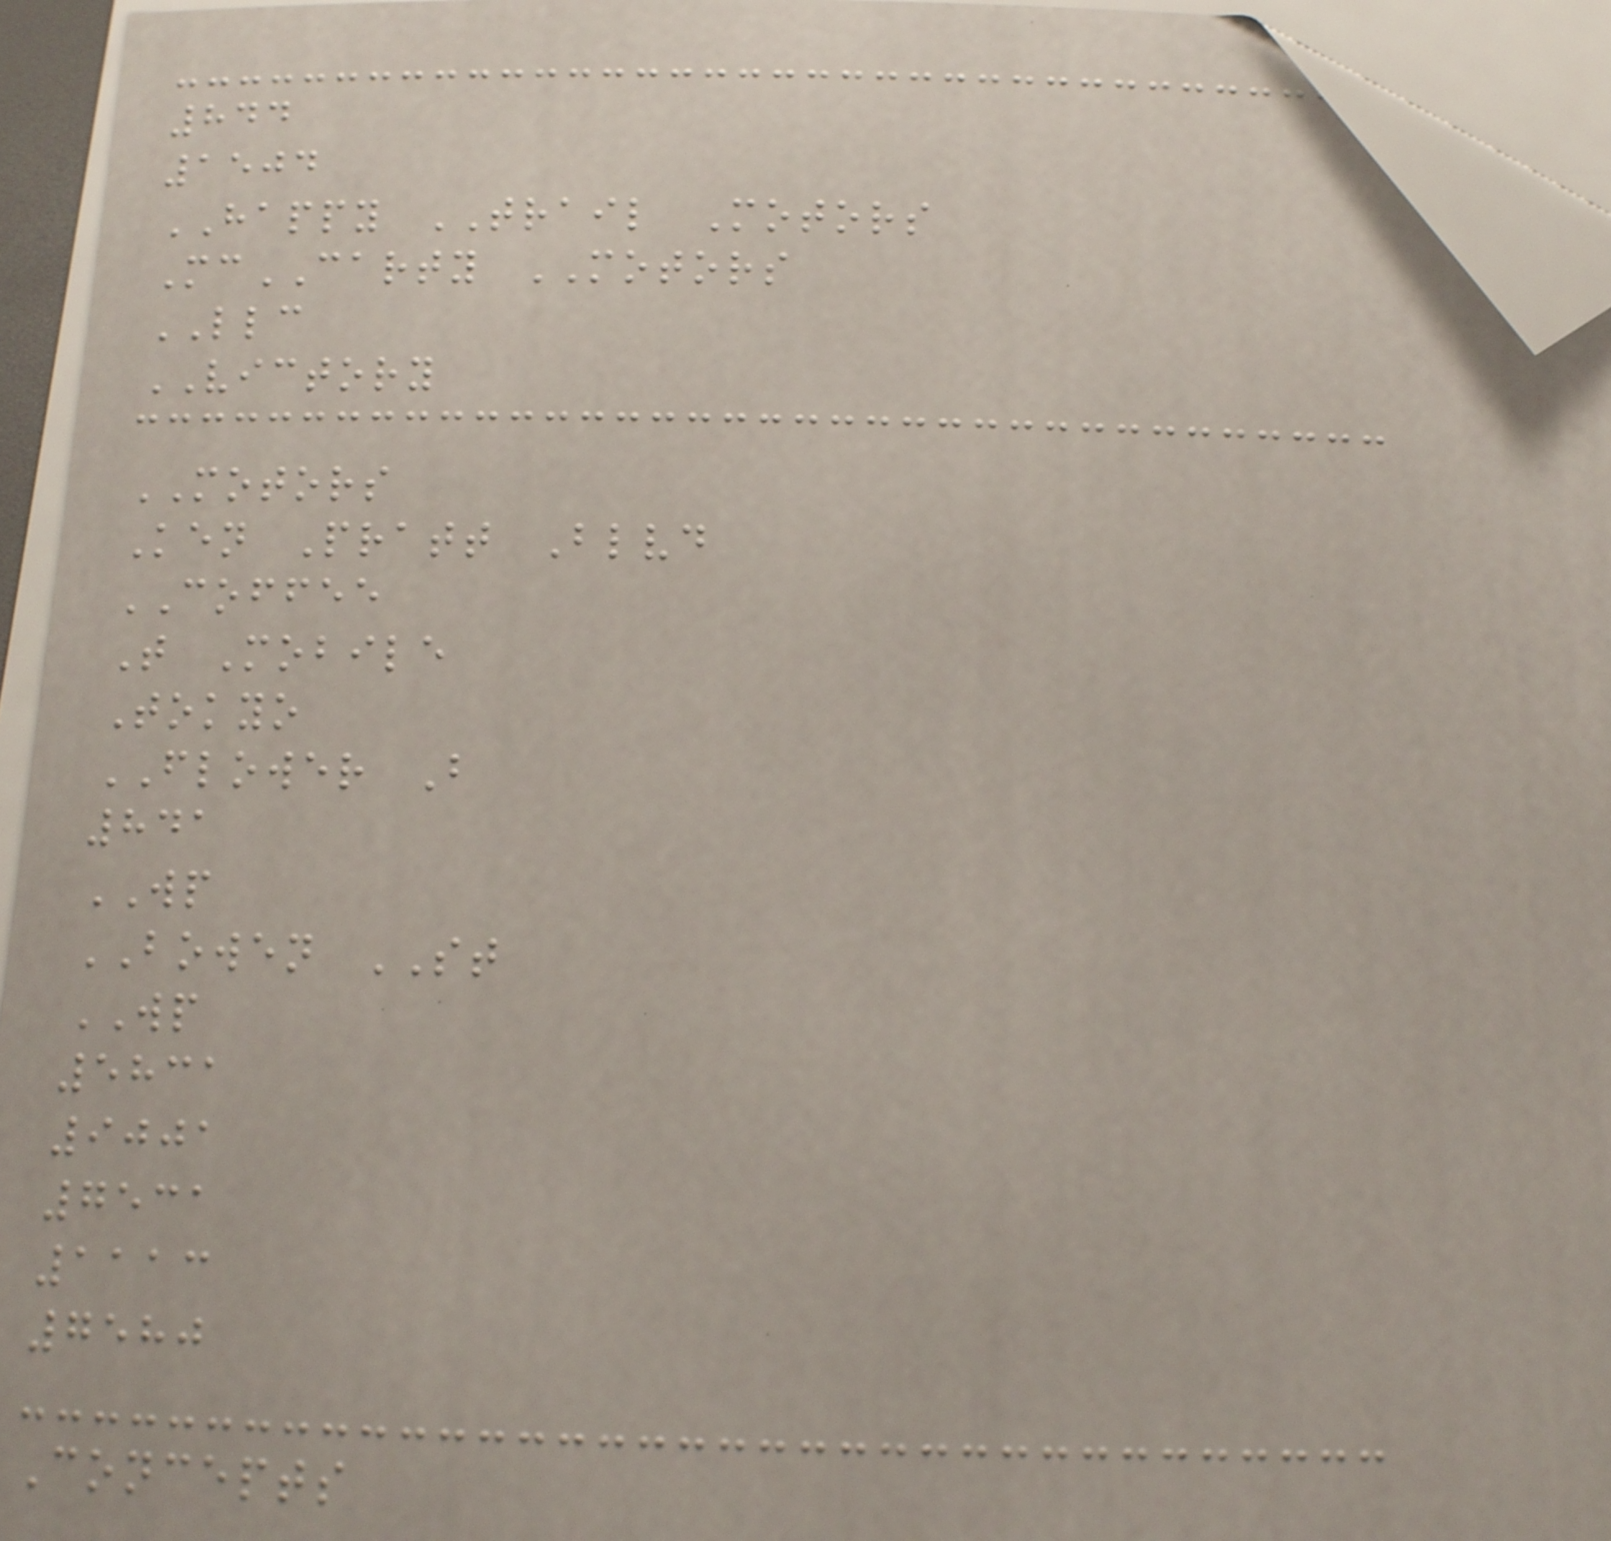844
1504
HAPPY TRAIL Motors
McCARTY MOTORS
LLC
VICTORY
MOTORS
Ken Pratt Blvd
COFFEE
T Mobile
Tokyo
FLOWER B
841
WP
BOWEN ST
WP
5831
9001
7531
1113
7580
Concepts
